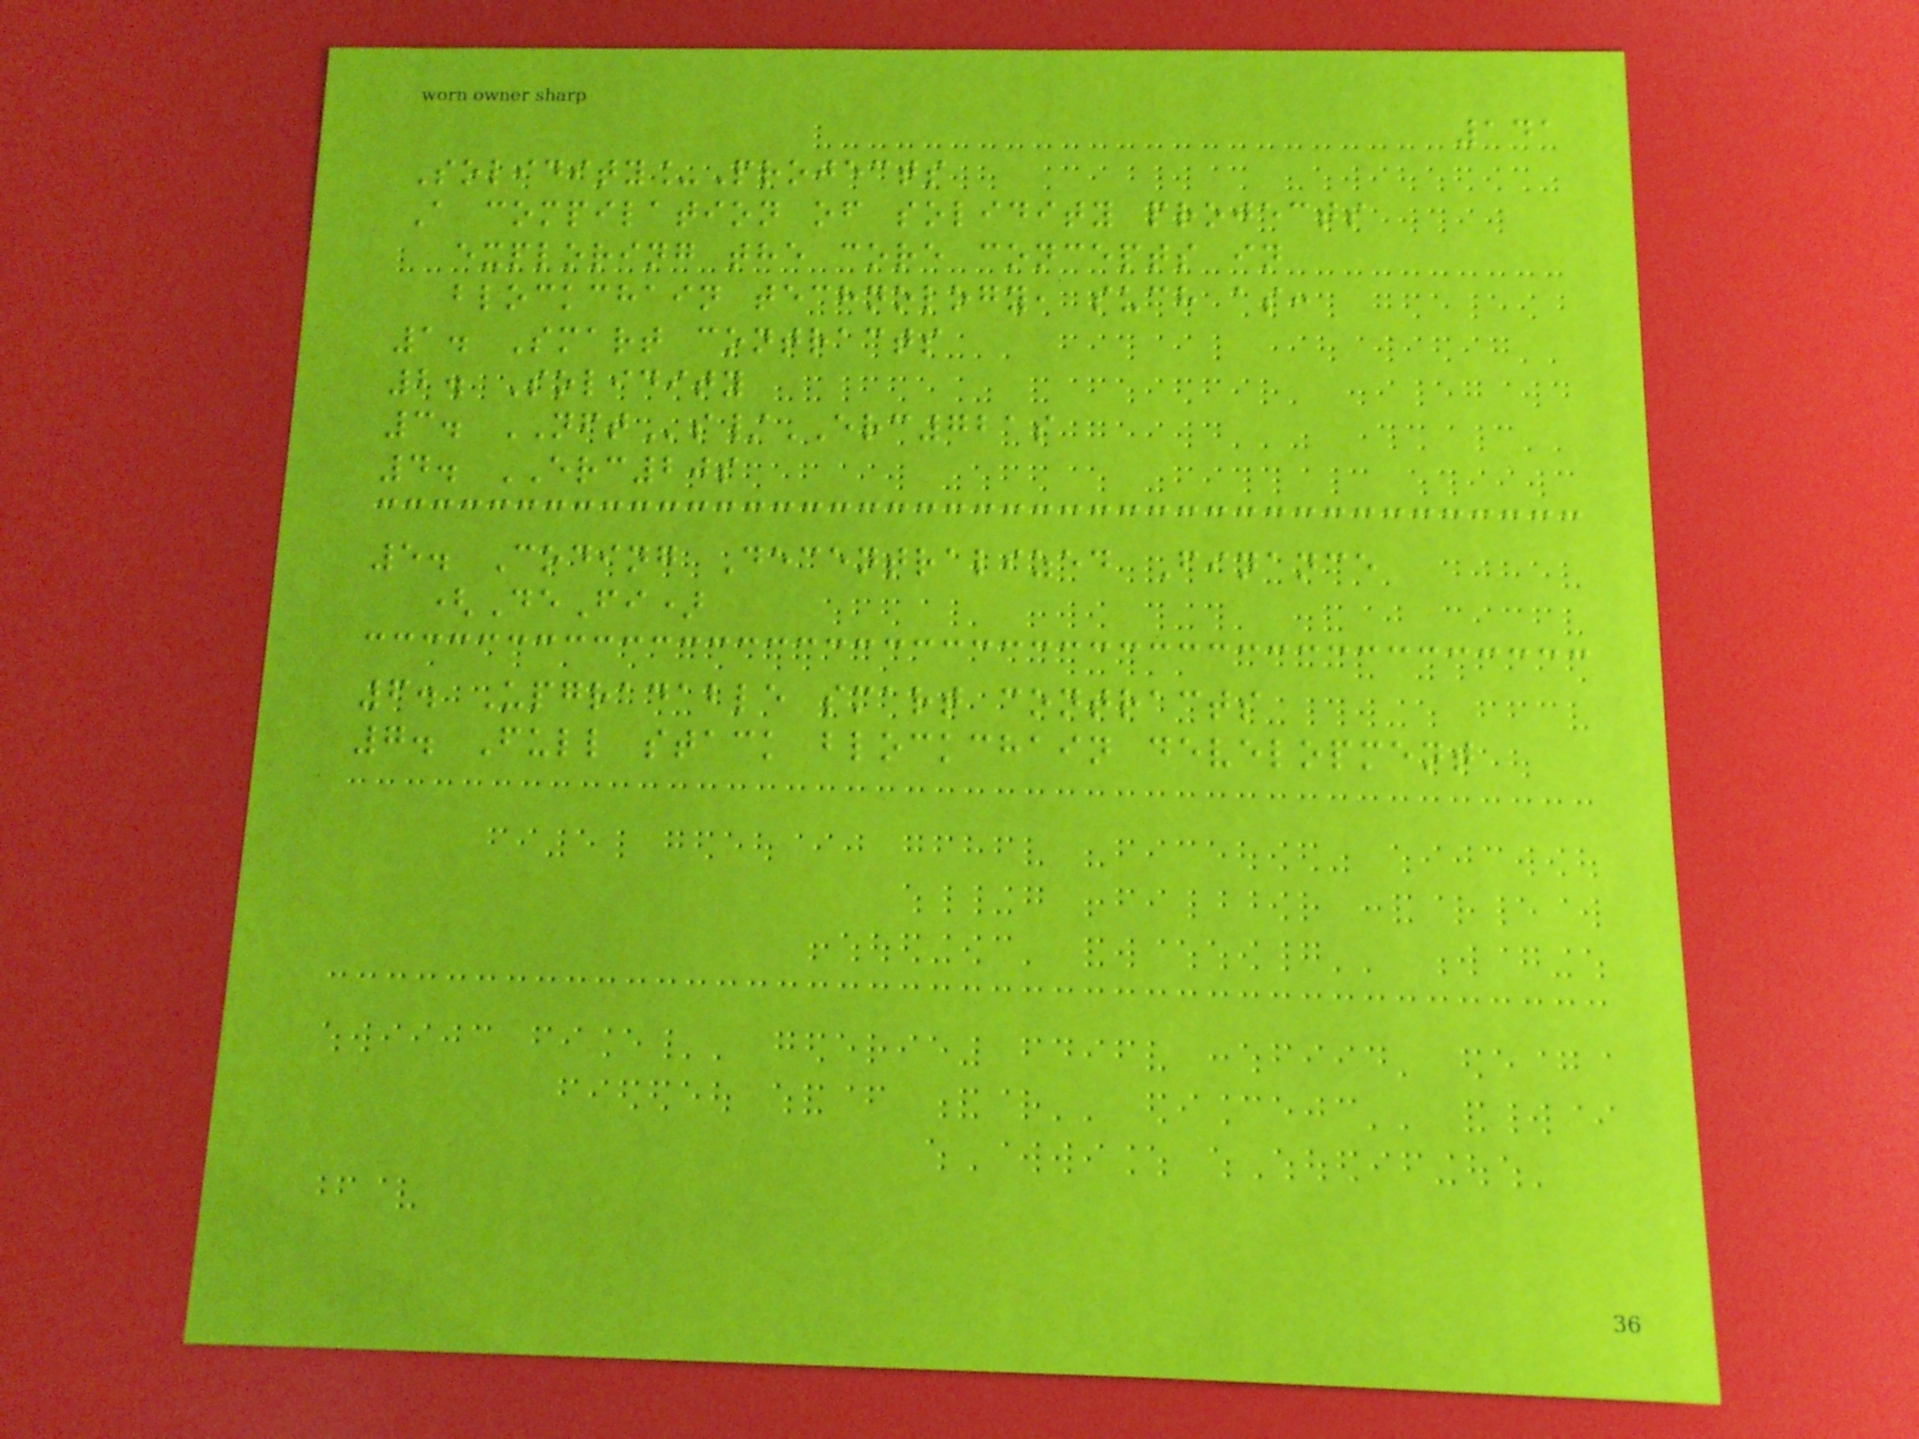141
Solidity_Projects
A compilation of solidity projects
exploring the core concepts in
blockchain technology, such as:
1. Smart contracts
2. Solidity
3. NFTs/ERC721s
4. ERC20s
5. Coding Decentralized Finance
(DeFi)
6. Upgradable smart contracts
7. Full stack blockchain development
